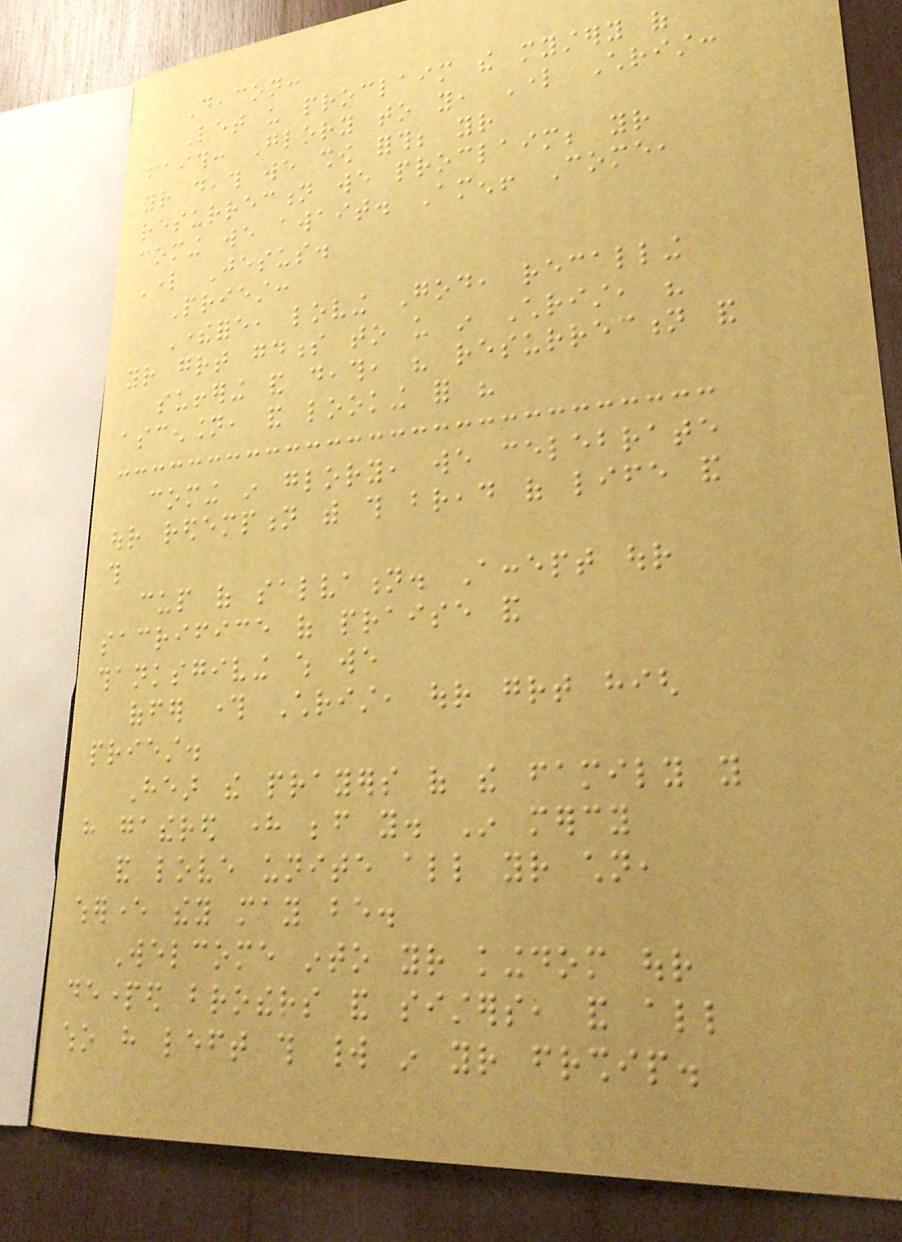Deacon:
Let us proclaim the mystery of
faith: Glory to you, Lord Christ:
your death we show forth; your
resurrection we proclaim; your
coming we await. Amen! Come,
Lord Jesus.
Priest:
Therefore, loving God, recalling
your great goodness to us in Christ, his
suffering and death, his resurrection and
ascension, and looking for his
coming in glory, we celebrate
our redemption with this bread of life and
this
cup of salvation. Accept our
sacrifice of praise and
thanksgiving which we
offer through Christ, our great high
priest.
Hear the prayers of the family you
have gathered here before you. In mercy
and love unite all your children,
wherever they may be.
Welcome into your kingdom our
departed brothers and sisters, and all
who have left this world in your friendship.
